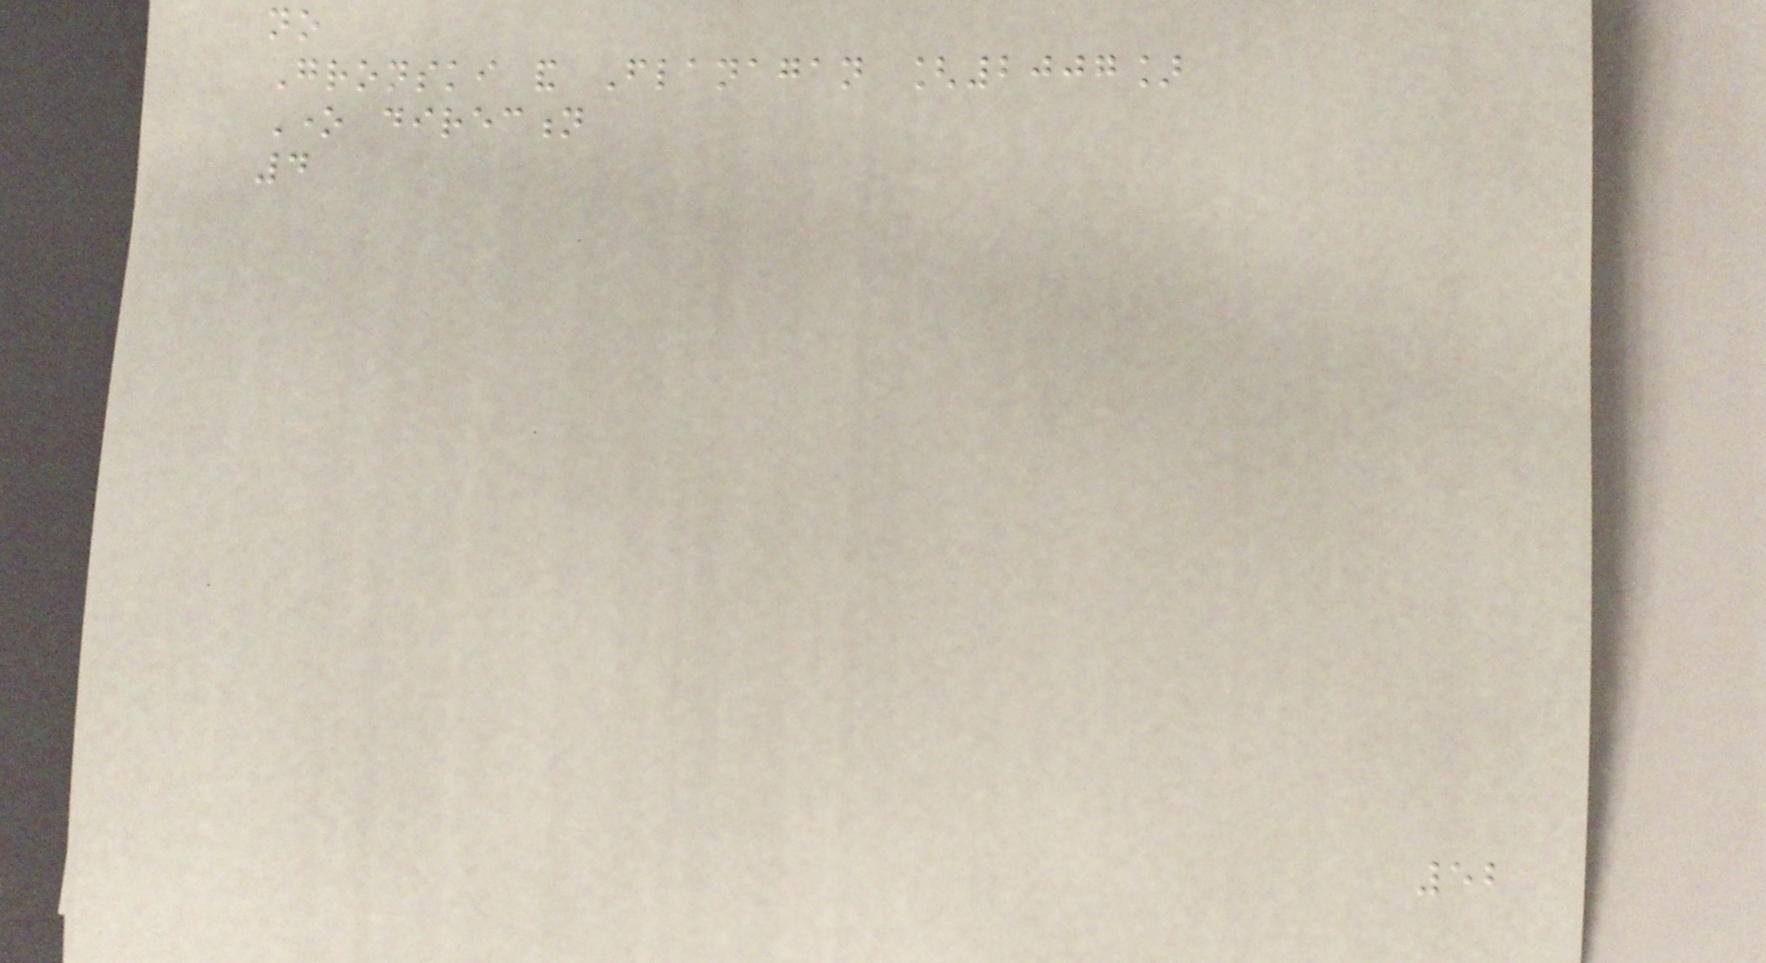no
Gronski and Flanagan [2007]
One direction
4
52
